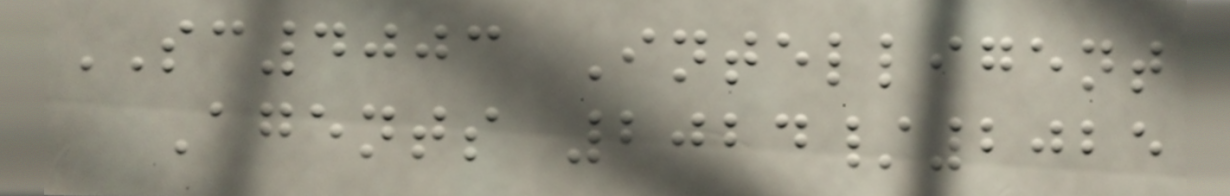SC4003 Intelligent
Agents 2024/2025
